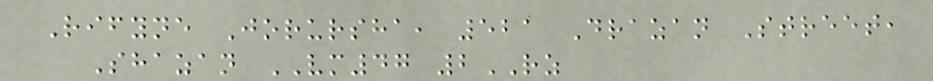Rifyne Jorursha, 521 Drazan Street,
Shazan VM47 2RZ
